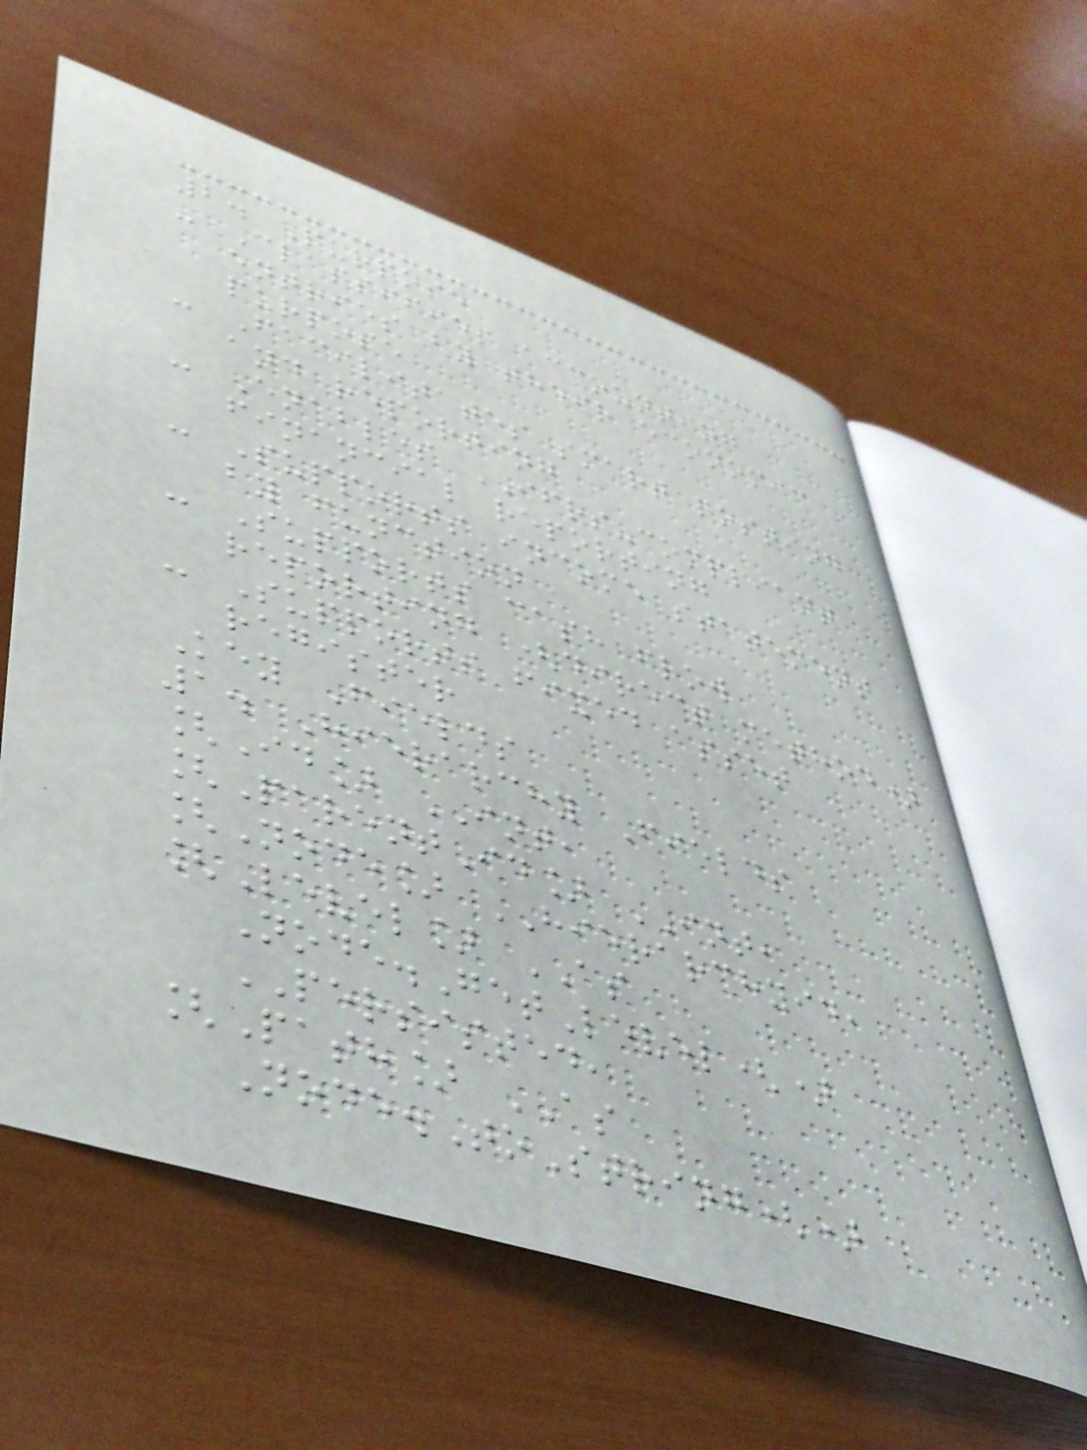2. Purpose
- Classifies accounting
entries by their economic
purpose
- Facilitates smart posting
and reporting
- Enables IFRS-compliant
financial reporting
- Supports income statement
by function
- Supports cash flow
reporting (direct method)
- Supports fixed asset
register
Key Fields
1. Hierarchy Fields
[Id] INT,
[ParentId] INT,
[Node] HIERARCHYID,
[Level] AS
Node.GetLevel()
PERSISTED,
[Path] AS
Node.ToString()
